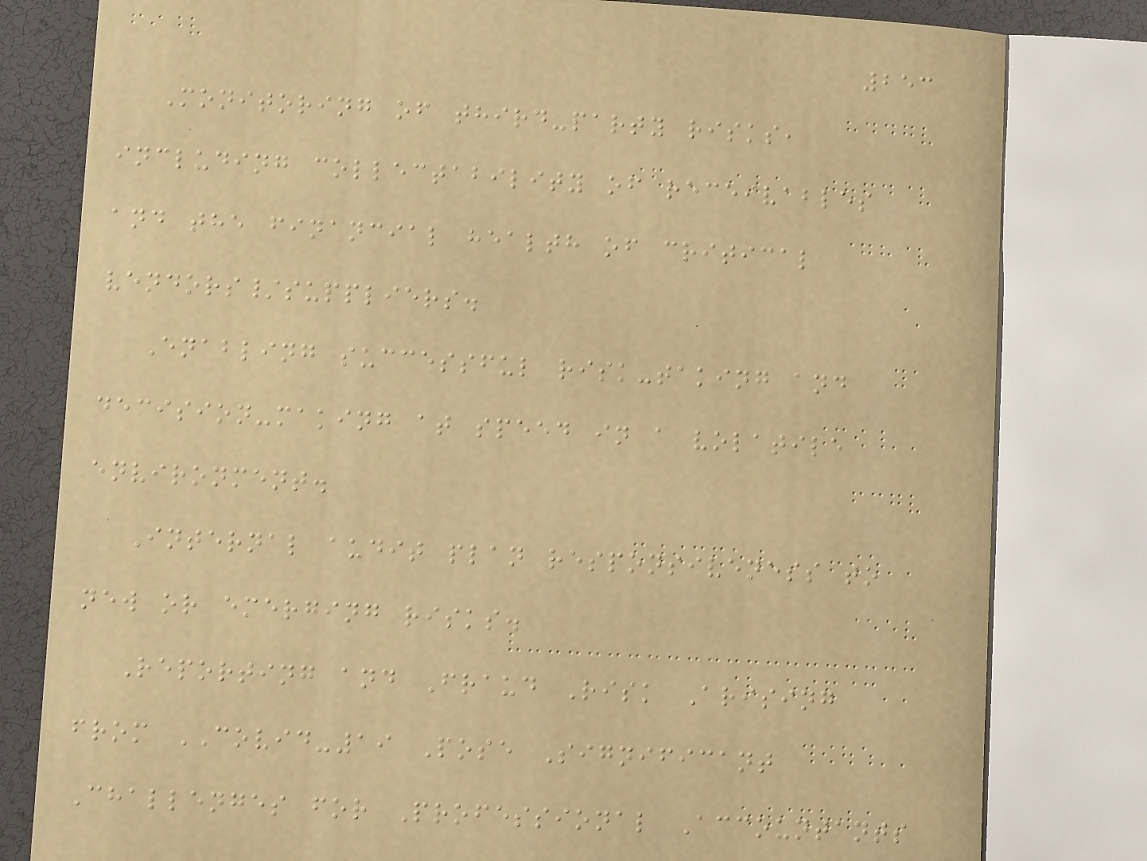253
Monitoring of third-party risks,
including collectability of receivables
and the financial health of critical
vendors/suppliers.
Enabling successful risk-taking and
decision-making at speed in a volatile
environment.
Internal audit plan responsiveness to
new or emerging risks.
Reporting and Fraud Risk Arising
from COVID-19 Pose Significant
Challenges for Professional Accountants
